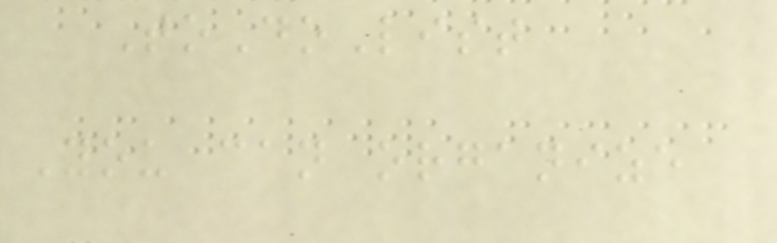ToDoList
You can organize
